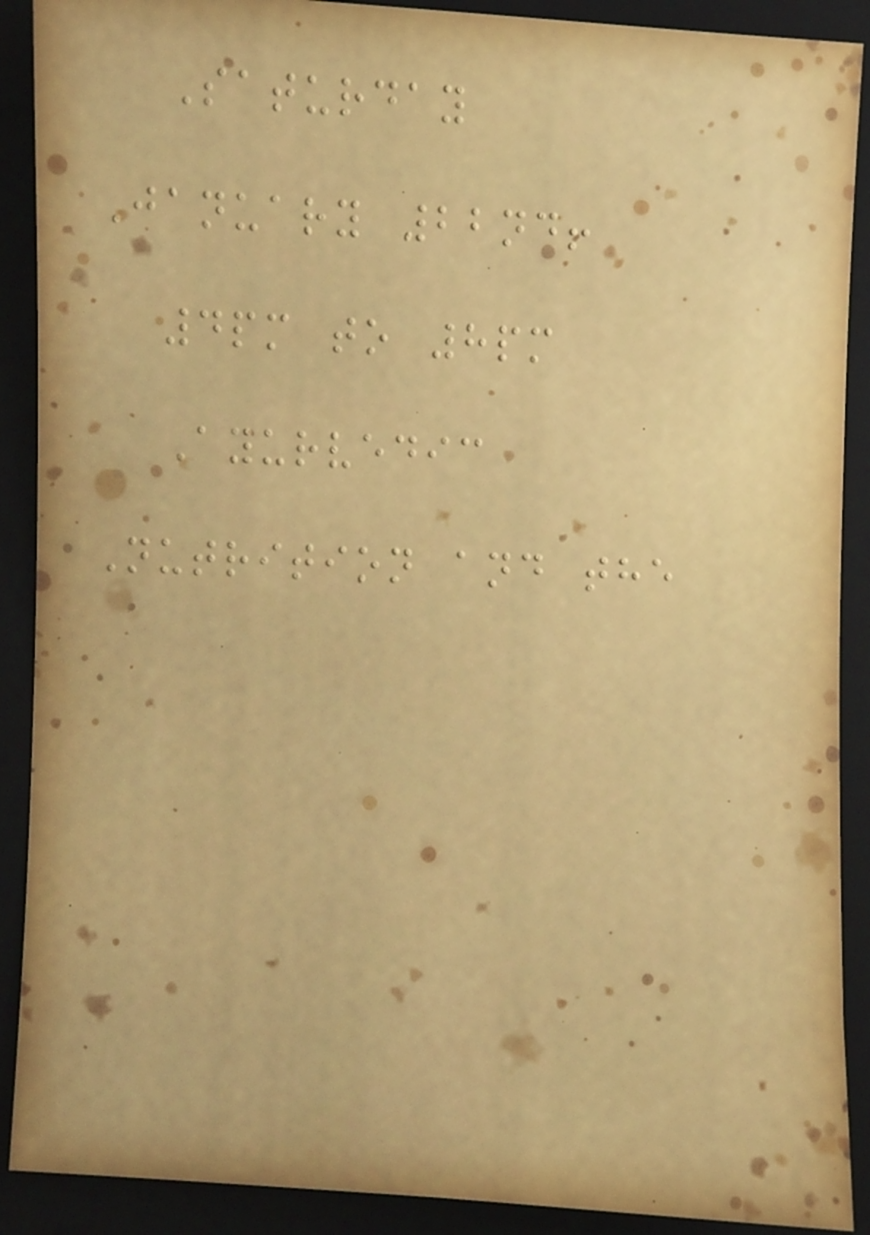Saturday
January 22nd!
4pm to 8pm
Ayurvedic
Nutrition and the
